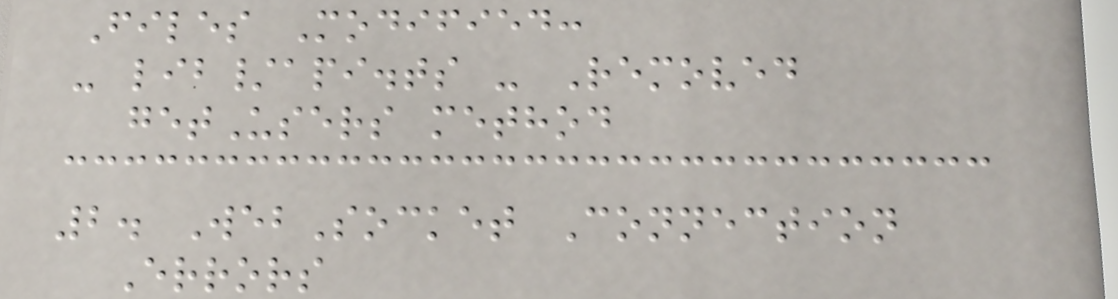Files Modified:
- lib/api.ts - Removed
getUsers method
2. WebSocket Connection
Errors
